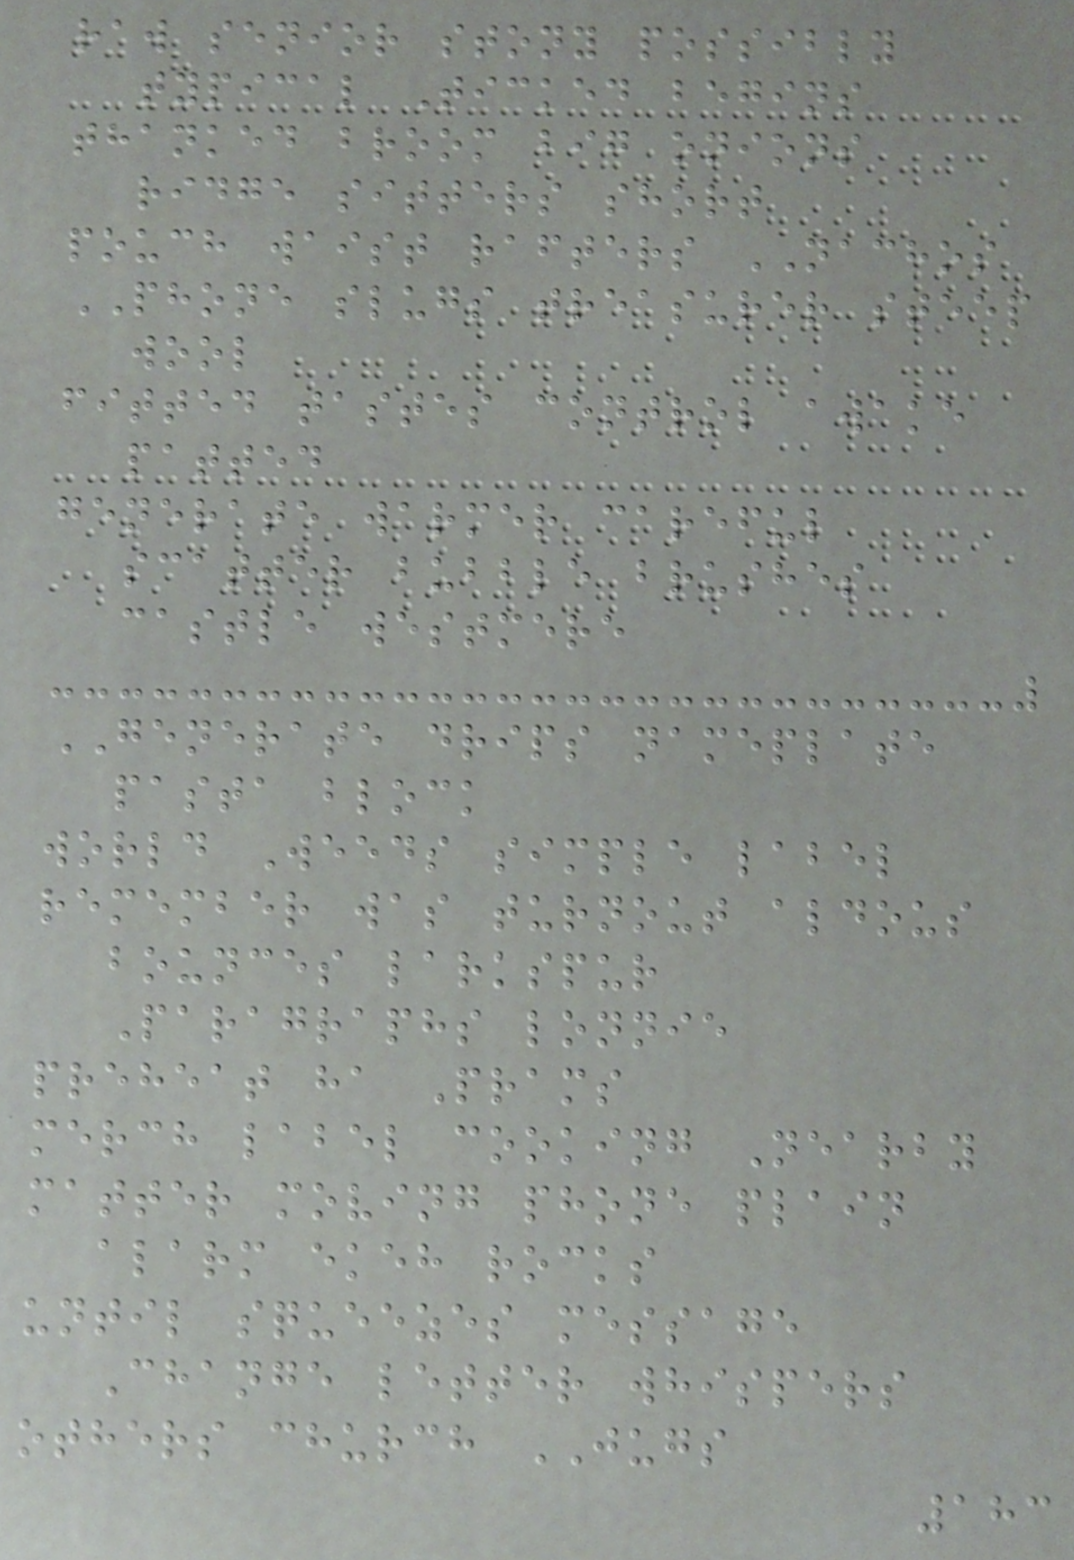raw senior stony possibly
typical Ticked begins
thanked broom big onions
ridge sitters short
pouch waist rafters NACHOS
PHONE slugs treasurer steep
wool
fitted tastes control awake
patted
generate warmer careful
scatter bubble brushes
castle westmere
GENERATE drips nameplate
pasta block
world Weeds simple label
remember was turnout aldous
bounces larkspur
Paragraphs lonnie
preheat ha Prams
merch label cooking Nearby
matter moving phone plain
alarm ekeh rocks
until squeezes message
Change letter whispers
others church JUGS
183
